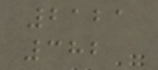2121
382
